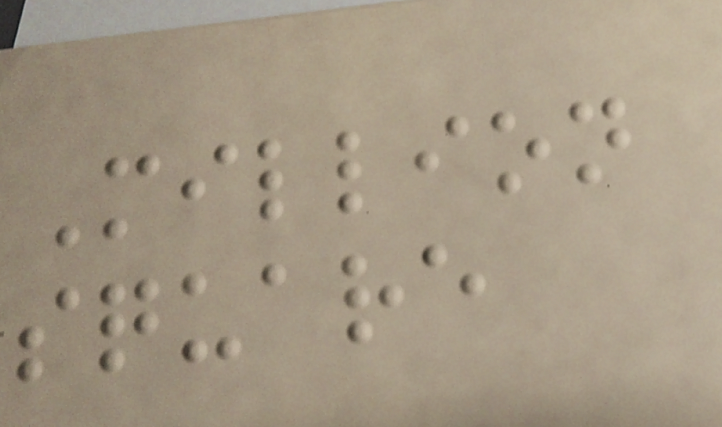Million
square
